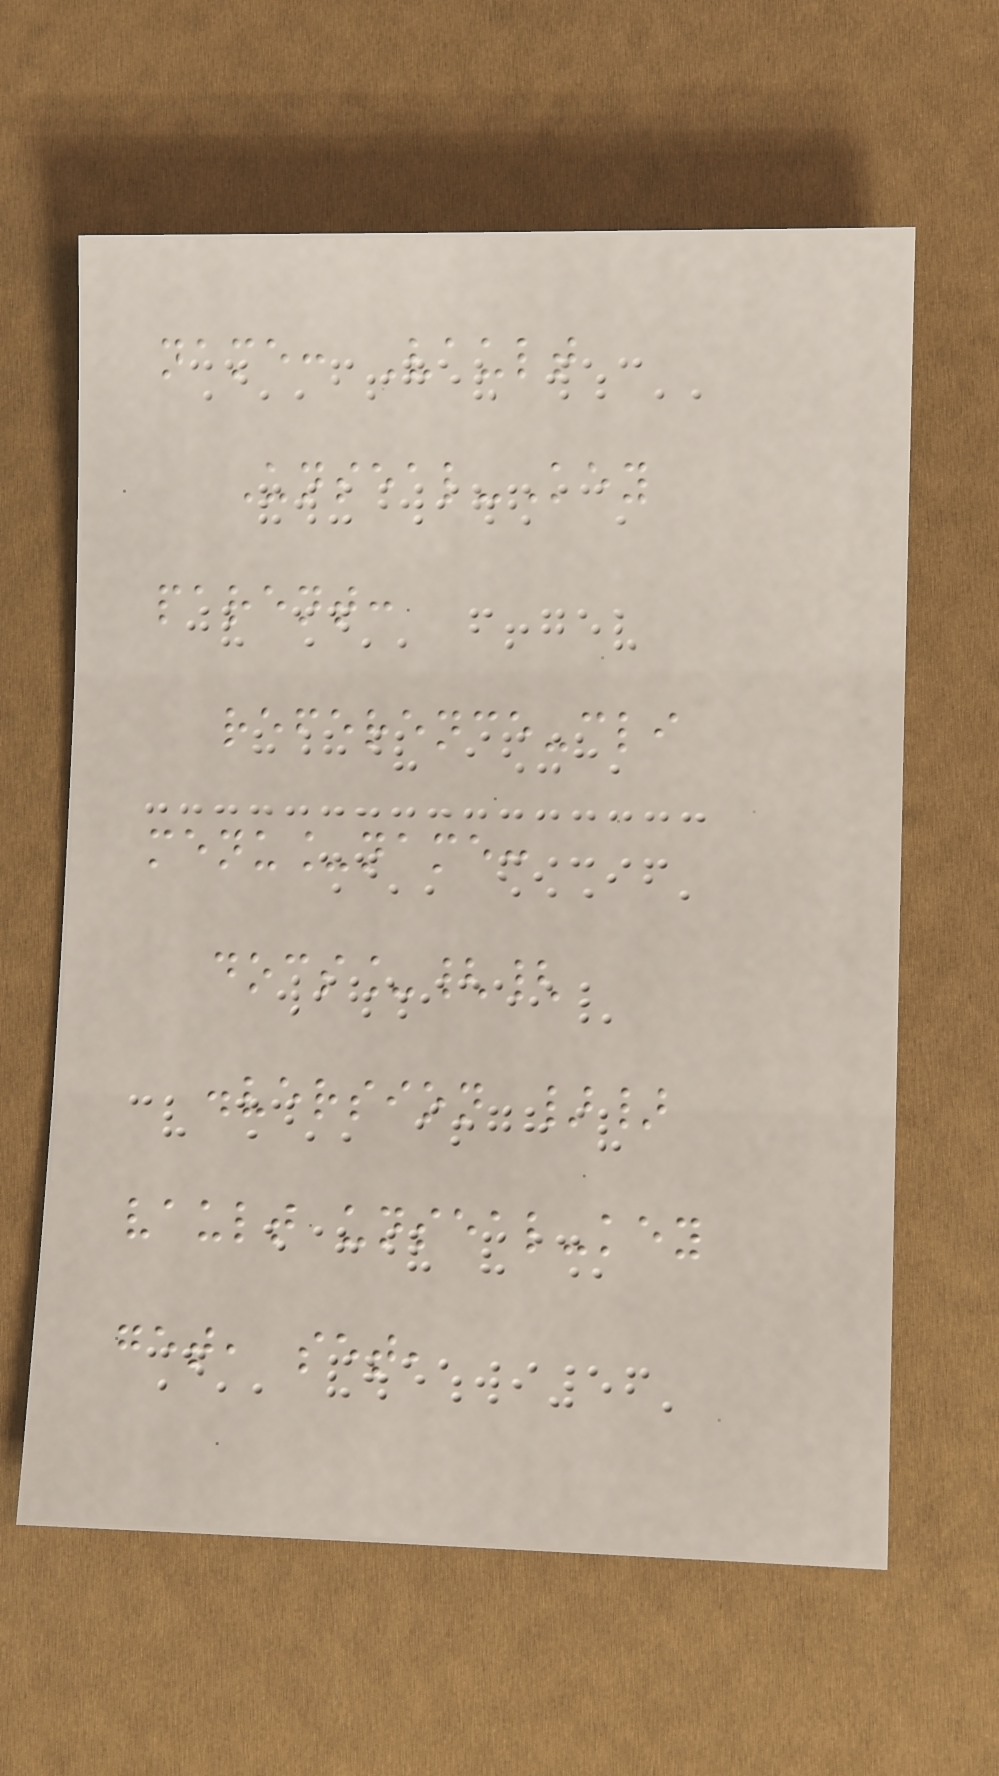name: Vault
Unseal-Key
parent:
reference-cli
menu_name:
docs_{{
.version }}
vault unseal-key
get, set,
